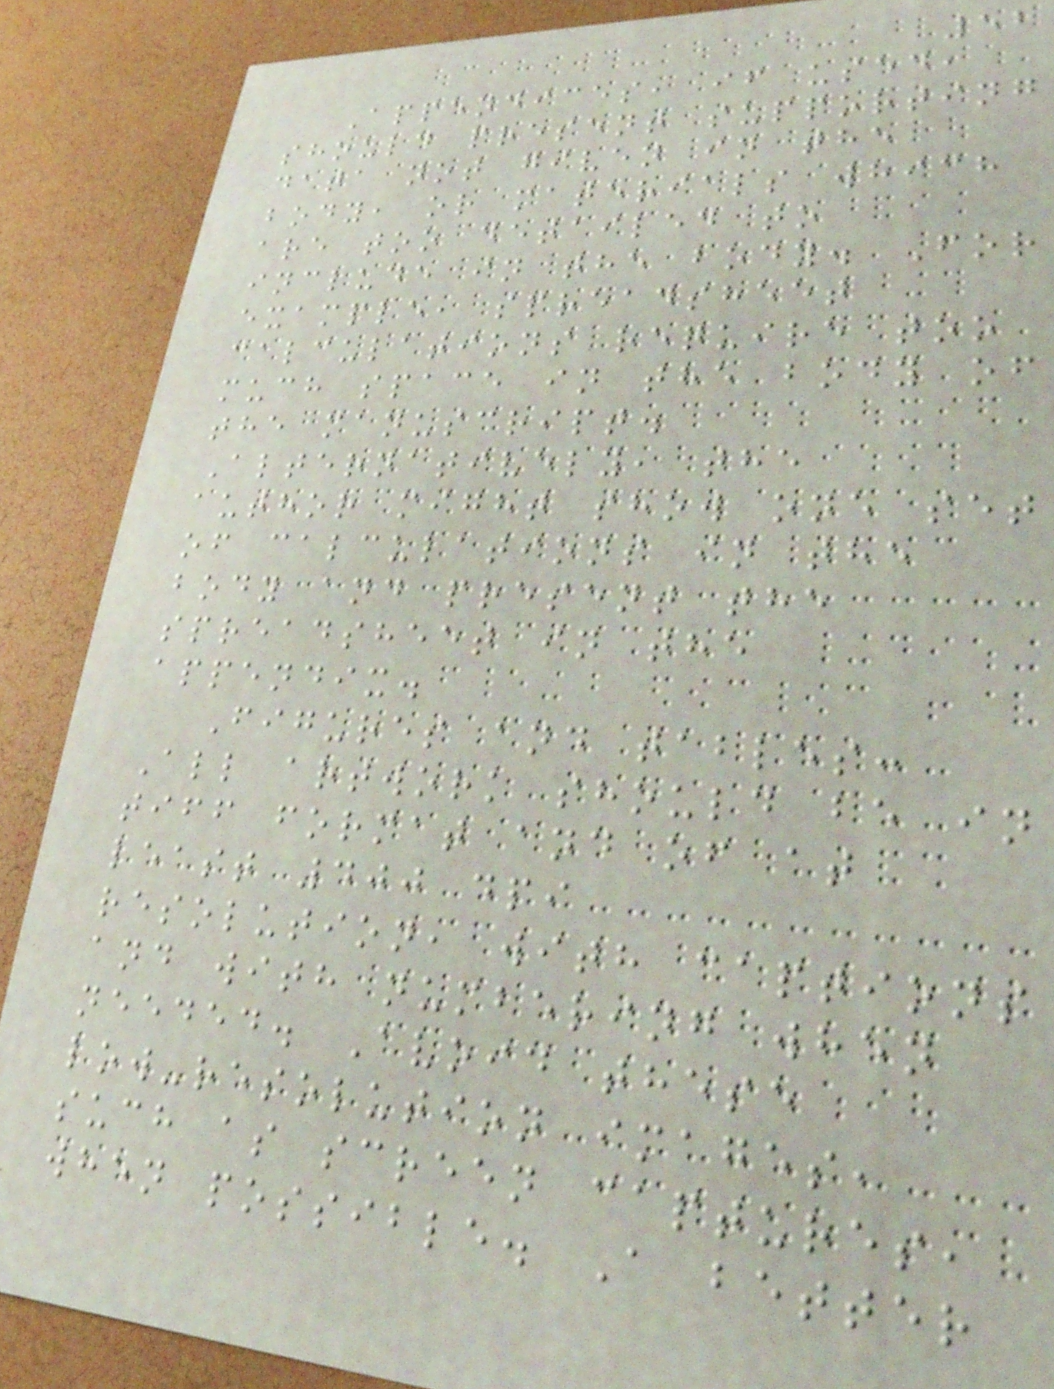52
Appendices, if used,
should present supporting
data not given in the
body, or materials which
are too detailed to
include in the body. For
example, spreadsheet
calculations require too
much space in the body of
the manuscript.
Alternatively, the
author might show one set
of calculations in the
body and present the
spreadsheet in the
appendix.
Figures and tables:
All artwork should be in
tiff format and of at
least 400 dpi
resolution, with captions
and with numbering when
needed. Avoid these
low-resolution images,
such as screen captures,
when possible. A better
